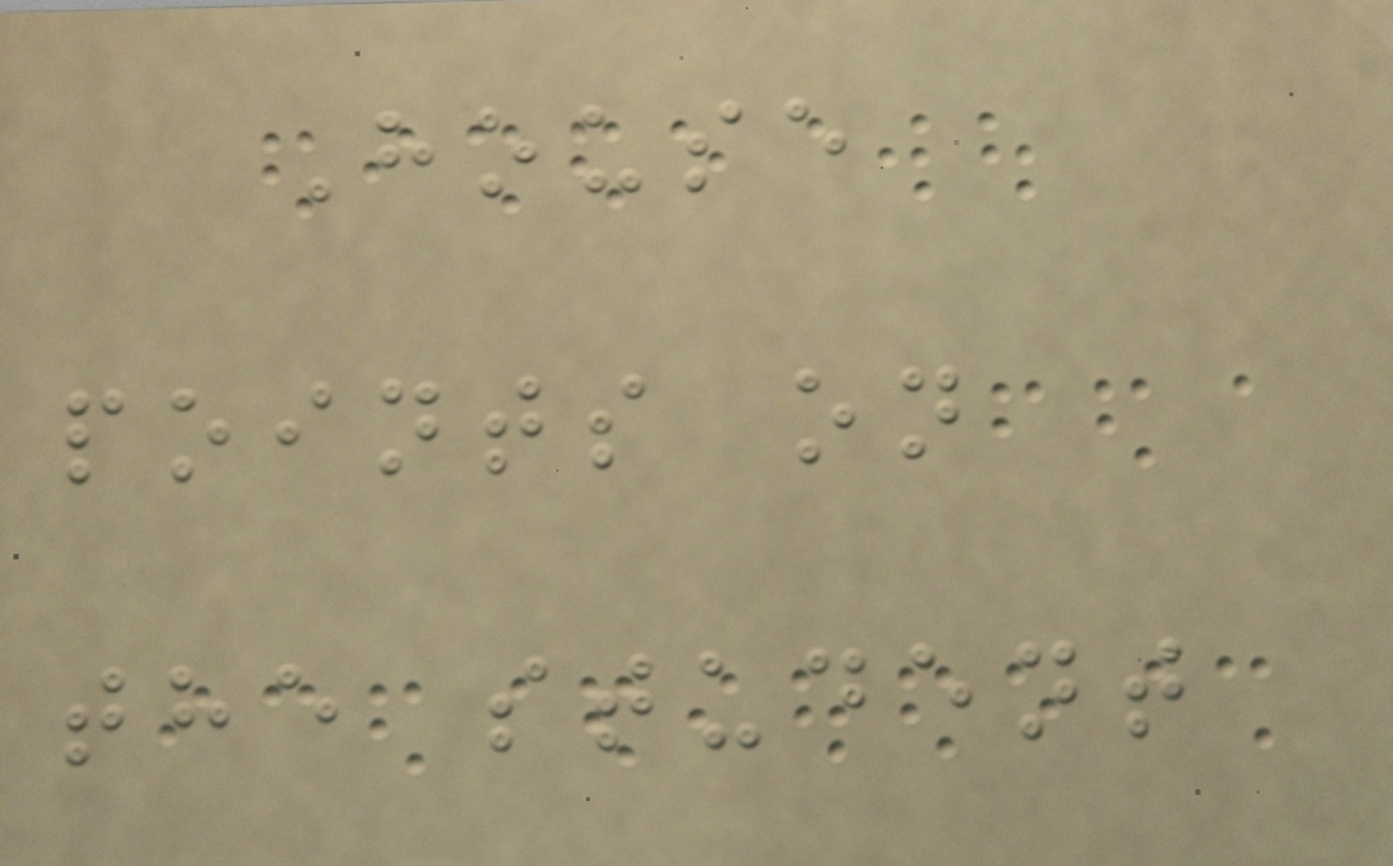House
points on
the student
